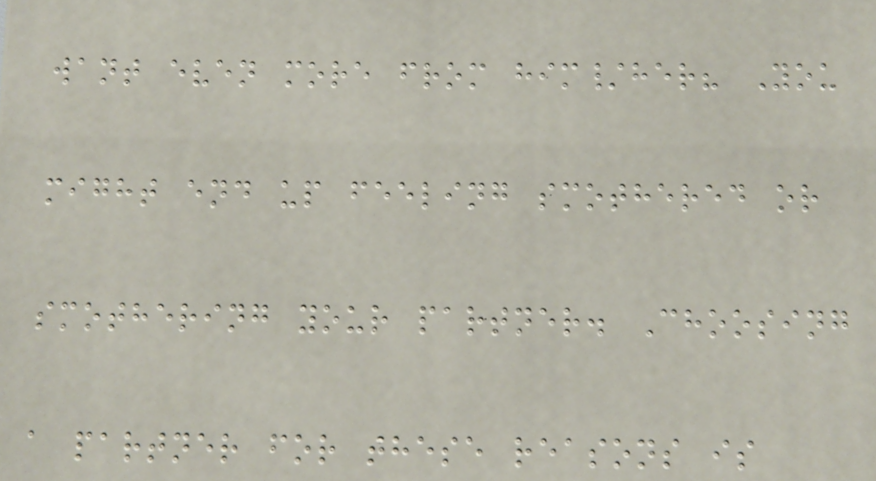want even more from him/her? You
might end up feeling smothered or
smothering your partner. Choosing
a partner for these reasons is
